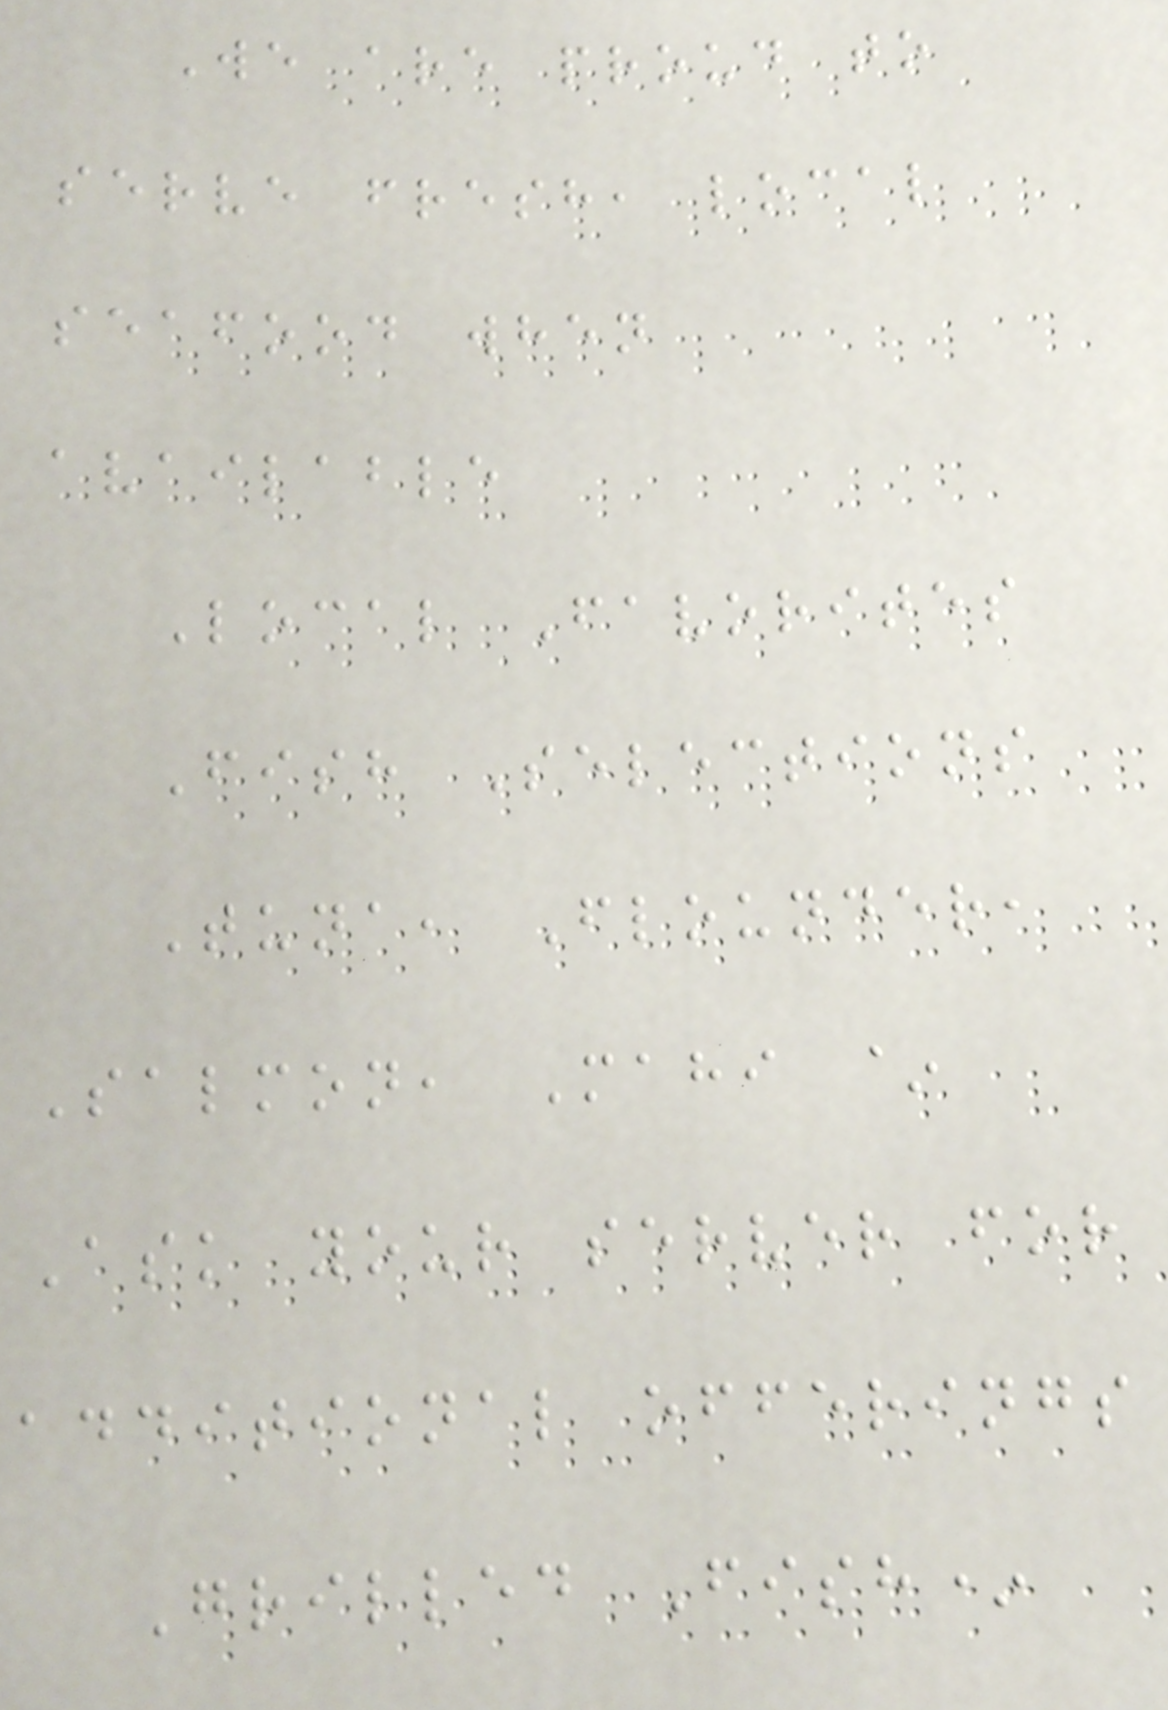We are proud to
serve fresh, local
seafood when
available
Local Favorites
Fish Selections
Tuna, Flounder,
Salmon, Mahi ~
Ask your server for
additional offerings
Grilled Fish*
